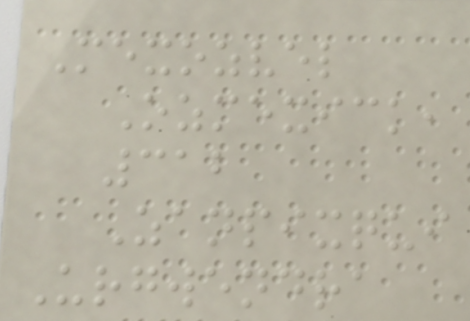Mexozvel
Ozmexick,
312
Zanpixqui
Urgwendra
